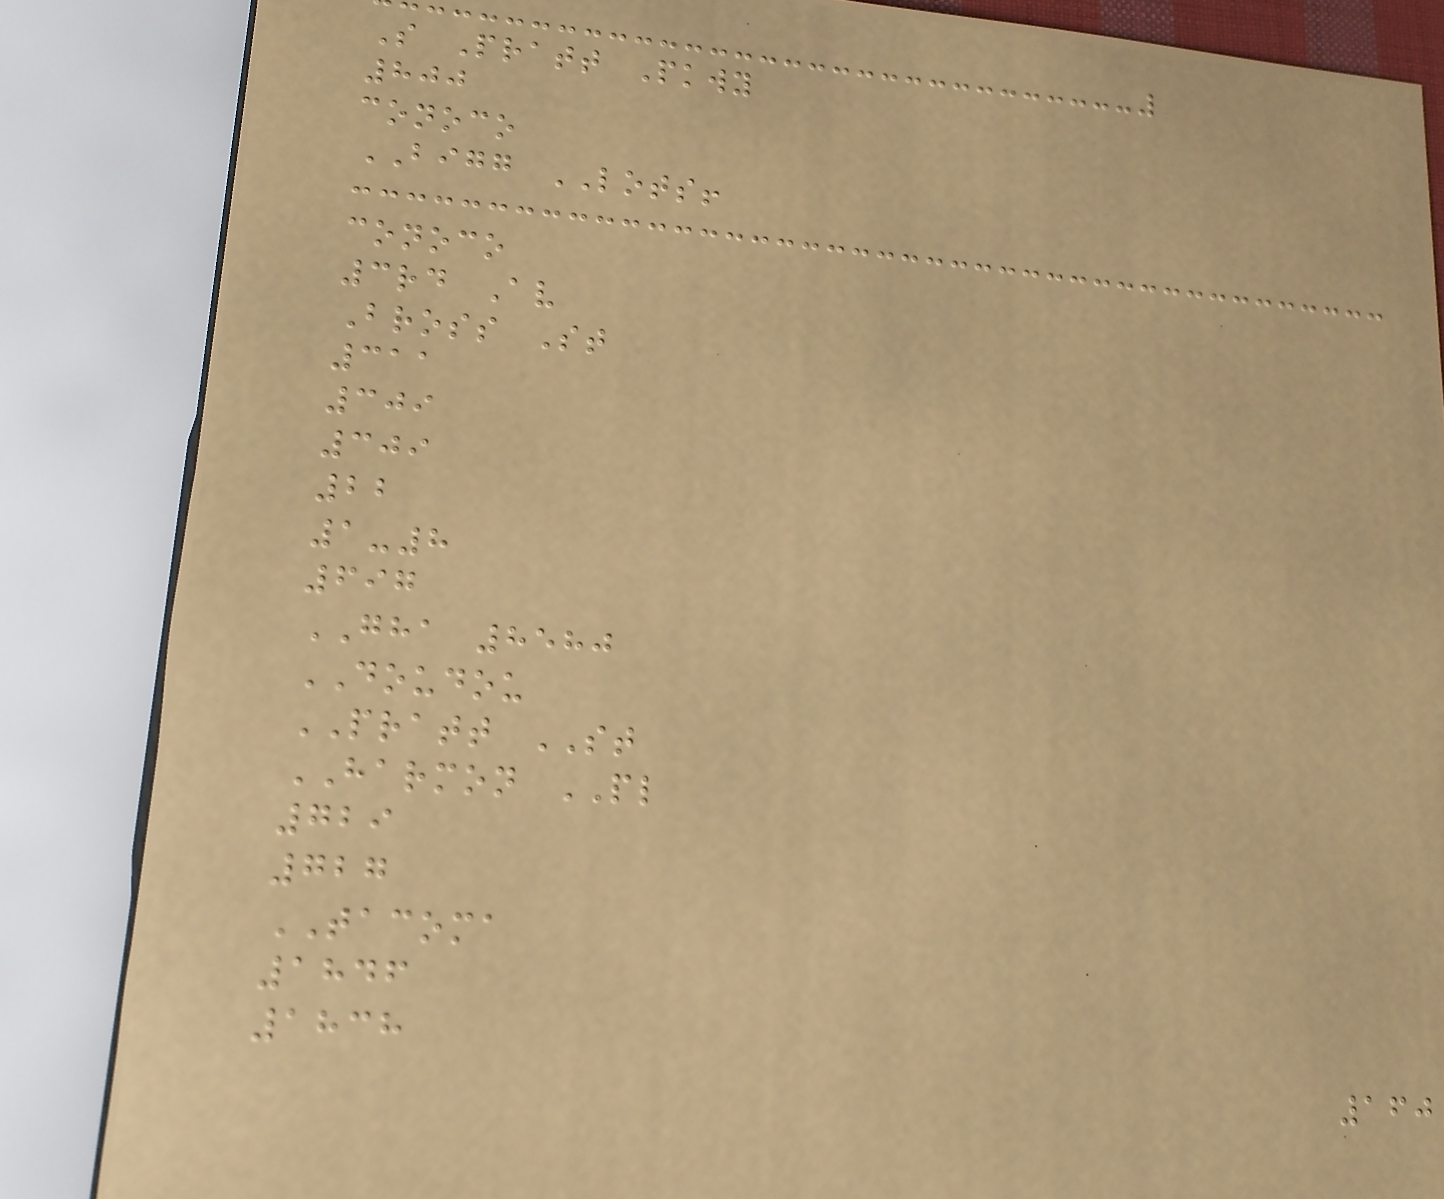S Pratt Pkwy
800
conoco
BIGG LOTS!
conoco
3rd Av
Bross St
311
309
309
22
1-8
697
GHA 8580
DOUDOU
PRATT ST
HARMON PL
729
727
TACOMA
1846
1838
160
